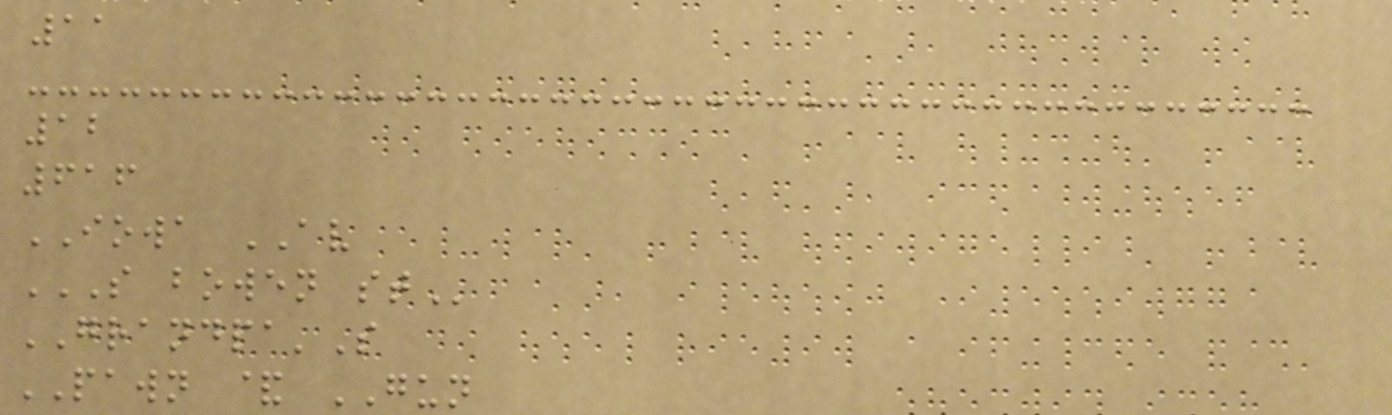11
12
616
IOWA AV
S BOWEN ST
GRANDPA'S
PAWN & GUN
